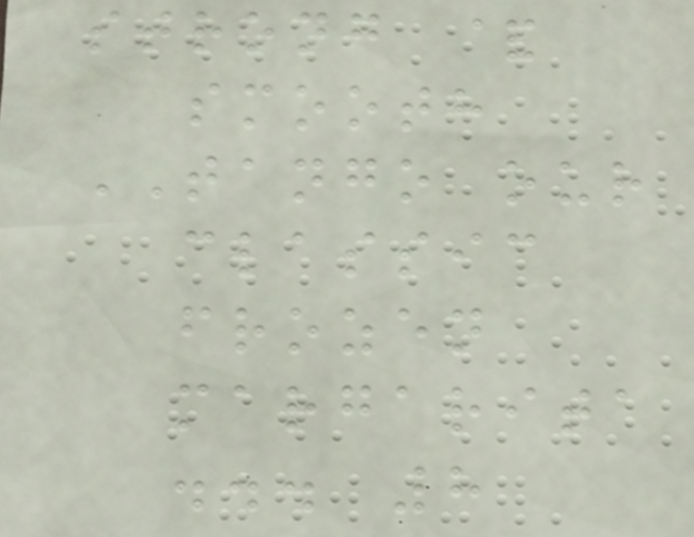strong &
smooth
TANGO our
classic
frozen
margarita
... 8
